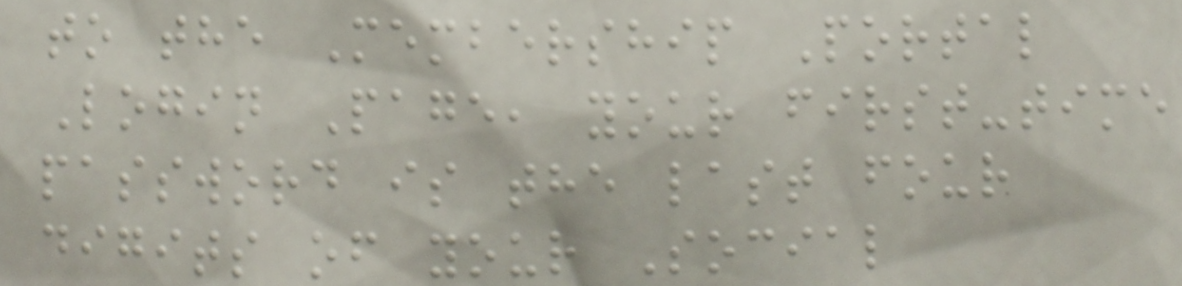to the Membership Portal
Login Page, your first-time
password is the last four
digits of your Social
